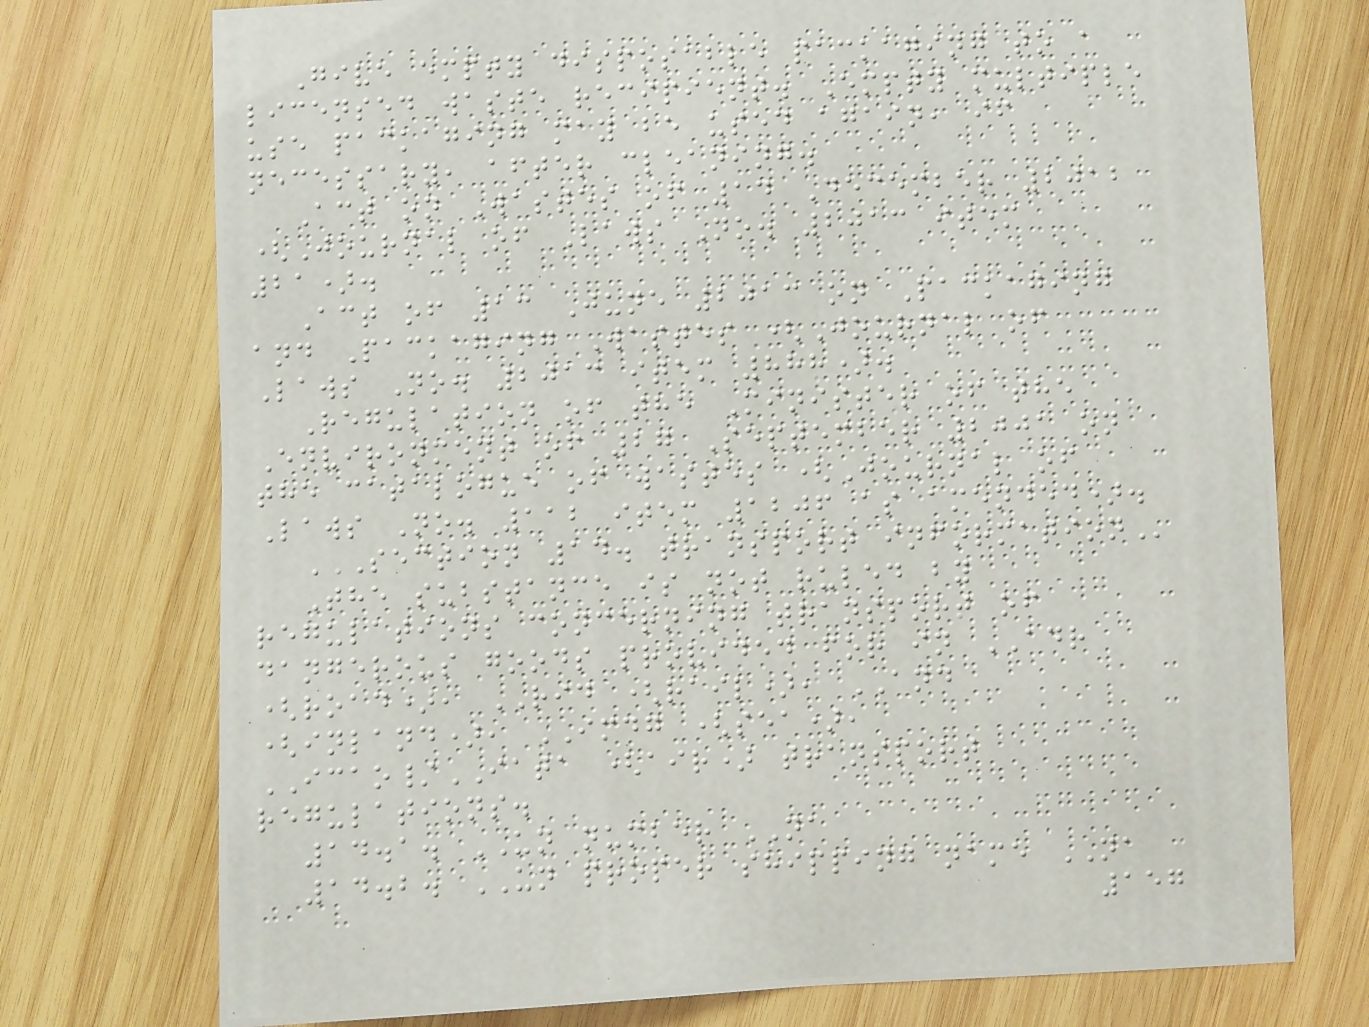Give empty disposable packaging to a
licensed waste recipient. Empty multiple
use packaging may be used again, if
necessary, after cleaning.
Act on Wastes of 14 December 2012
(Journal of Laws No. 2013 item
21).
Act of 13 June 2013 on Packaging
and Packaging Wastes (Journal of
Laws No. 2013 item 888).
Regulation of the Minister of the
Environment of 27 September 2001 on
the catalogue of wastes (Journal of
Laws No. 112 item 1206 as amended).
SECTION 14. TRANSPORT INFORMATION
The substance is not ruled by
regulations concerning transport of
dangerous goods provided for in ADR
(road), RID (rail), AND
(inland), IMDG (sea),
ICAO/IATA (air) transport
regulations.
14.1. UN number NA
14.2. UN proper shipping name NA
157
